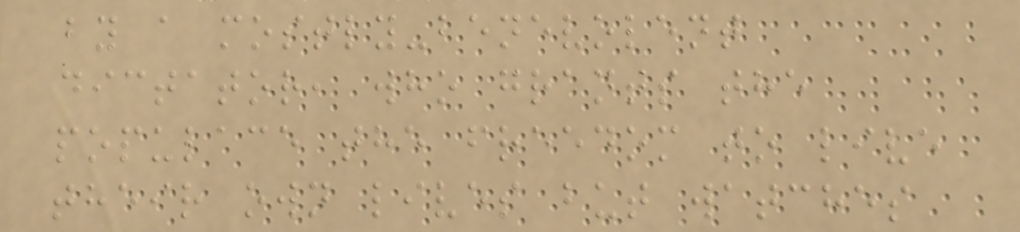by a mostly-benevolent
dictator, who grants the
populace the freedom to live
their own lives but watches
